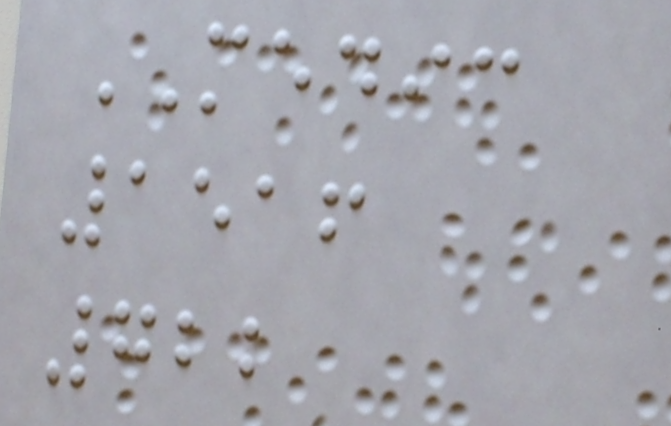MEDIC
1516
722
